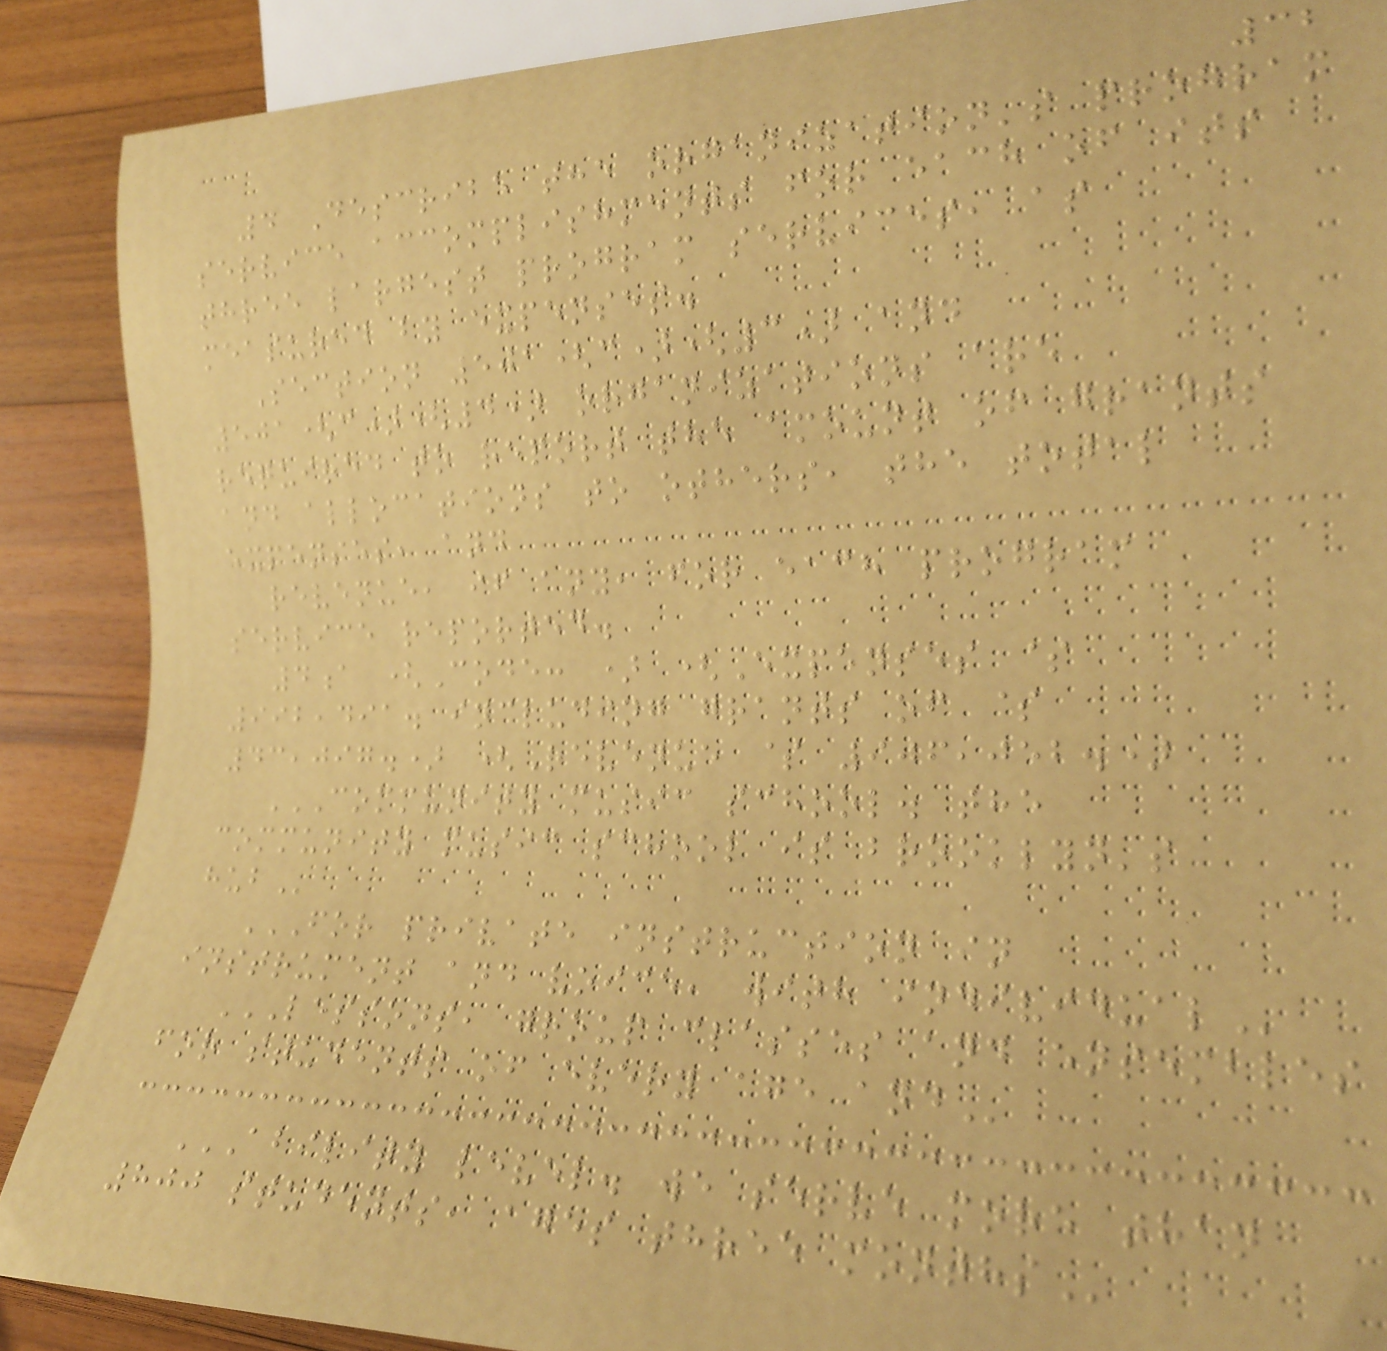32
4 Describe the organization's program
service accomplishments for each of its
three largest program services, as
measured by expenses.
Section 501(c)(3) and
501(c)(4) organizations are
required to report the amount of grants
and allocations to others, the total
expenses, and
revenue, if any, for each program
service reported.
4a (Code: ) (Expenses $
992,491. including grants of $
43,097.) (Revenue $ 906,052.)
COMMUNITY MUSIC SCHOOL. THE
COMMUNITY MUSIC SCHOOL IS BROOKLYN'S
HUB
FOR PRIVATE INSTRUCTION IN
INSTRUMENT AND VOICE, WITH INDIVIDUAL
LESSONS, GROUP CLASSES AND ENSEMBLES
FOR STUDENTS OF EVERY AGE AND
ABILITY LEVEL. WE SERVE MORE THAN
800 STUDENTS, AGES THREE MONTHS
